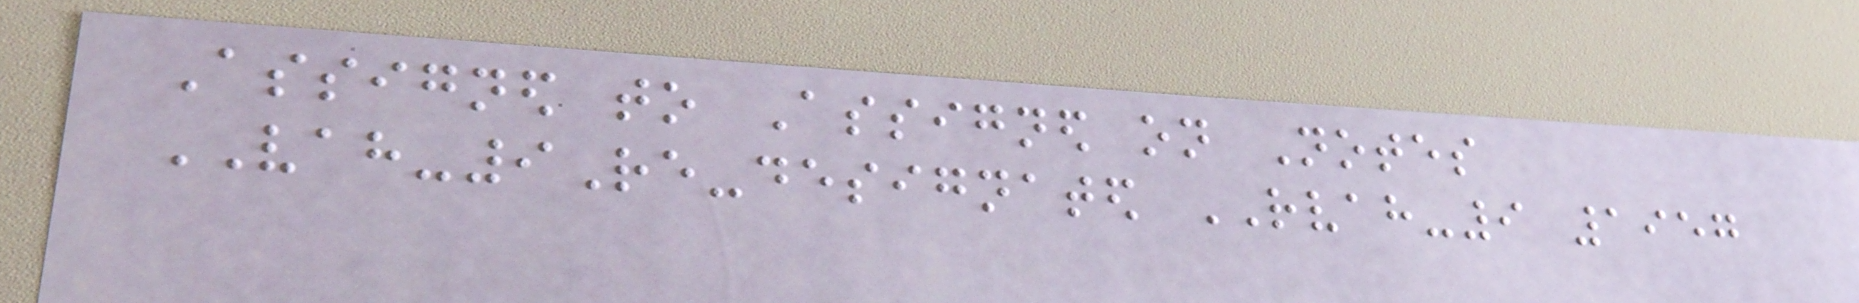Assigned to Assigned on Notes
VAH-9Re-designated RVAH-9 1957
